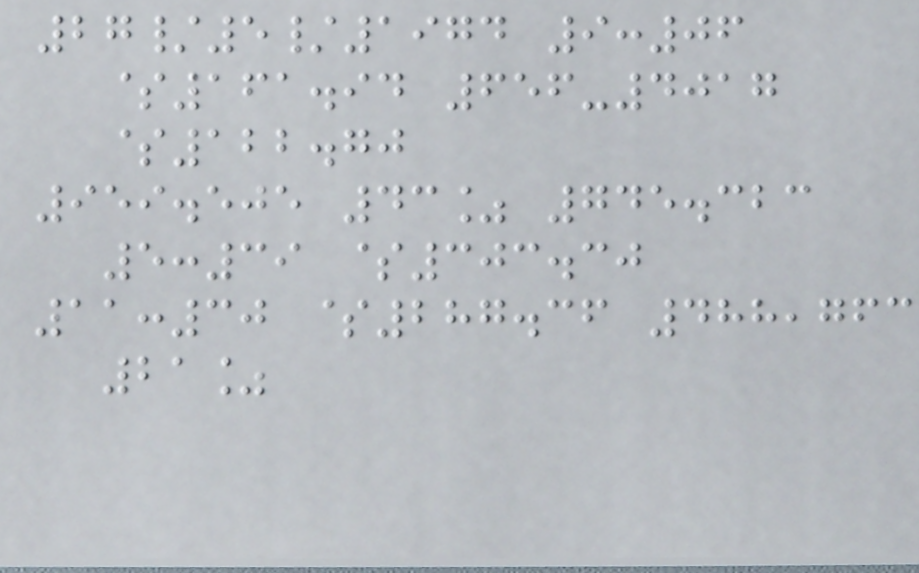27/5/1974 9:06
$161.94 656-4017
$122.70
959.505 43% 745.323
5:39 $303.30
11:30 $287.36 488,763
21%
